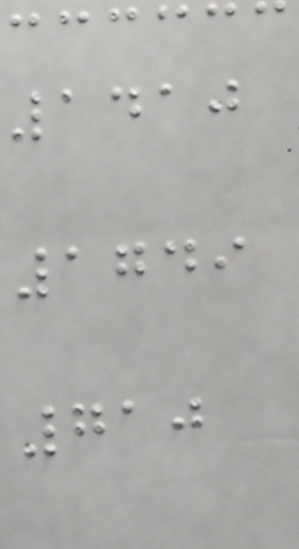1410
1749
710
